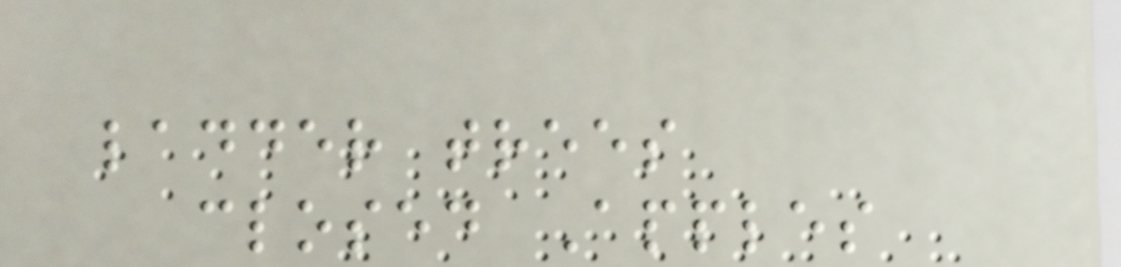ladder trees
closed Apples
